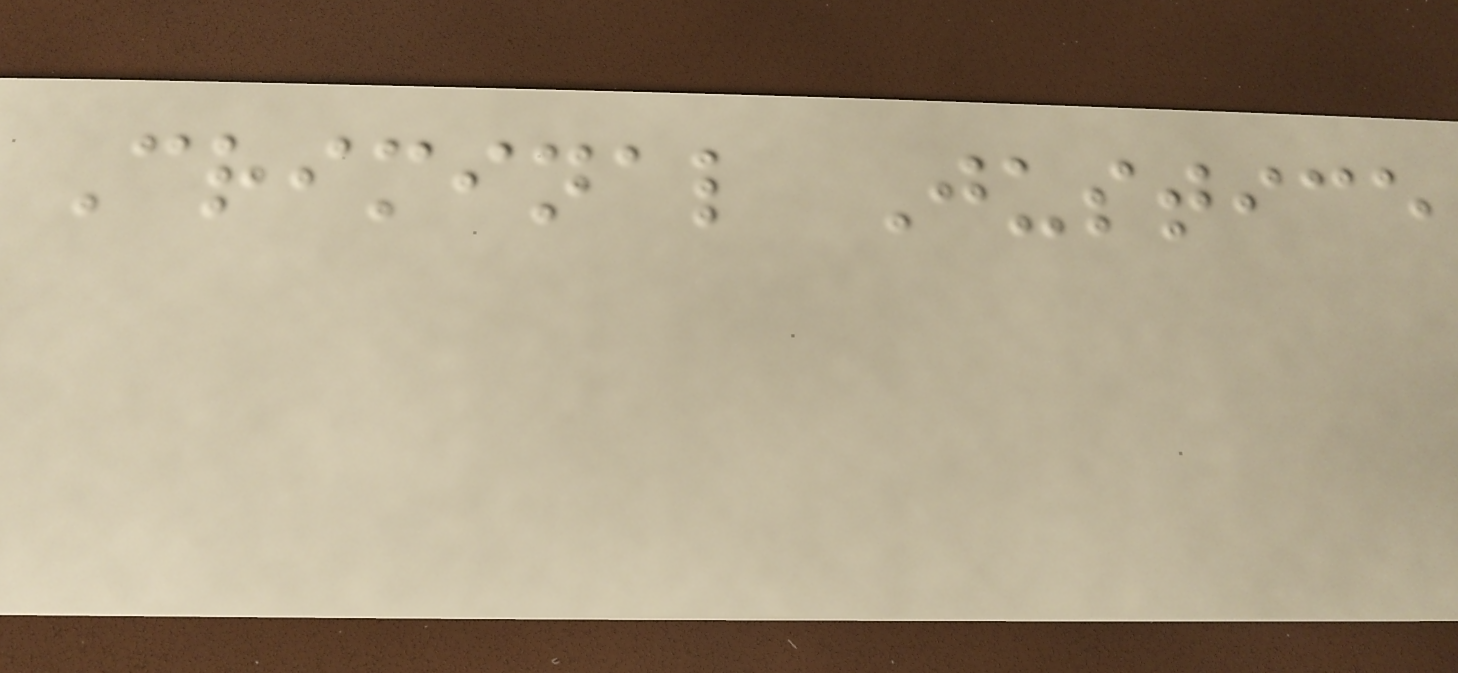Criminal Justice
